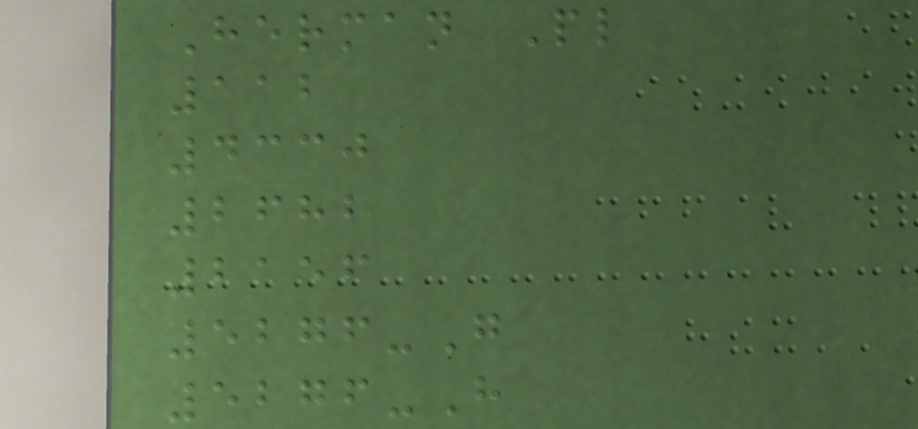Herman Pl
112
4330
2682
2156
5276-G
5276-H
